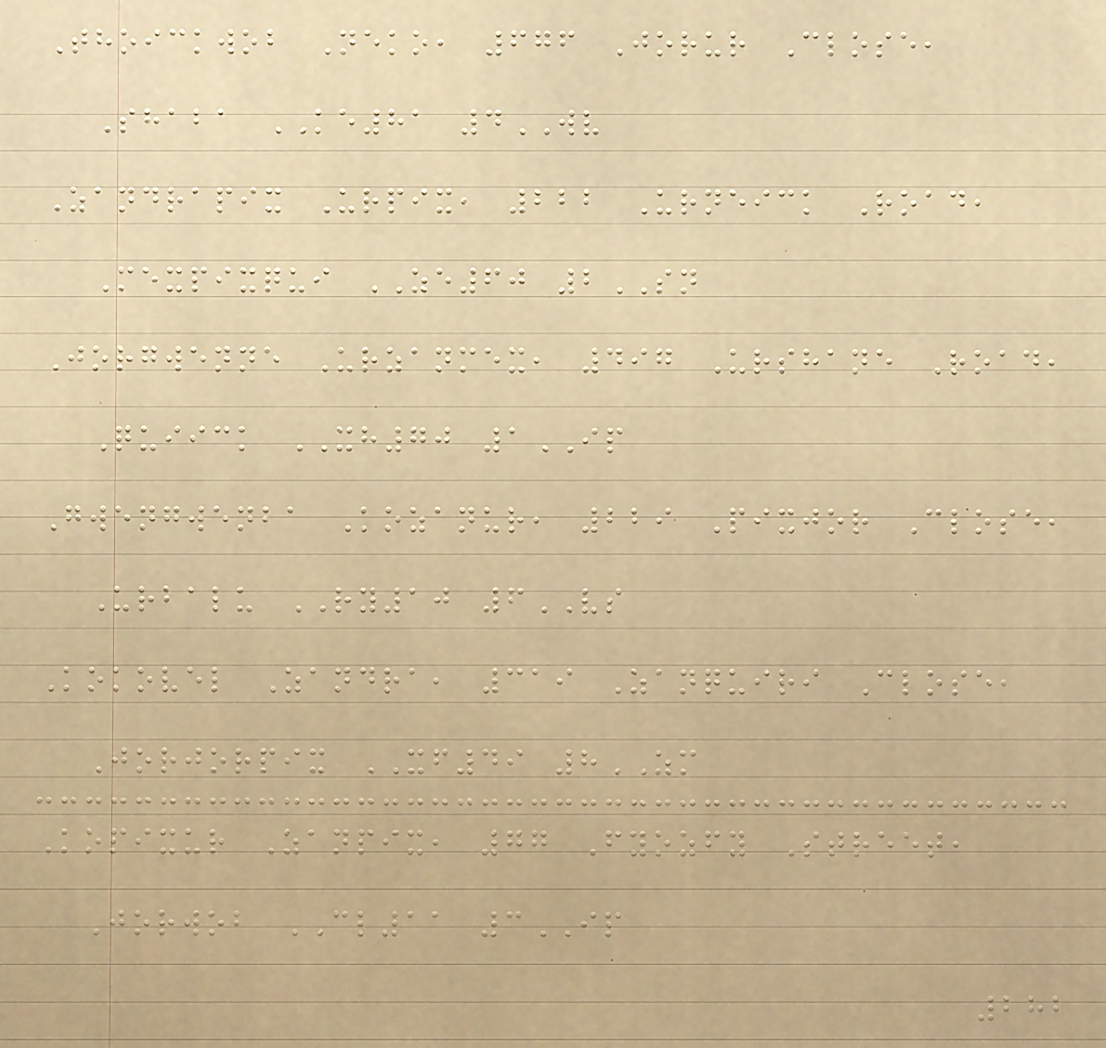Thoickwob Neko, 676 Jorur Close,
Shaba KE81 4WV
Zandrapix Urpix, 222 Urneick Road,
Mexpixqui ZE60 2SN
Jorgwenne Urzanmex, 497 Urshane Road,
Quiick XH70 1IP
Gwengwenba Kozanur, 229 Pixjor Close,
Urbalu RY10 6VS
Kokovel Zandra, 319 Zanquiri Close,
Jorjorpix XF49 8ZM
Kopixur Zanpix, 77 Fyozfy Street,
Jorwob CL11 3IP
282
